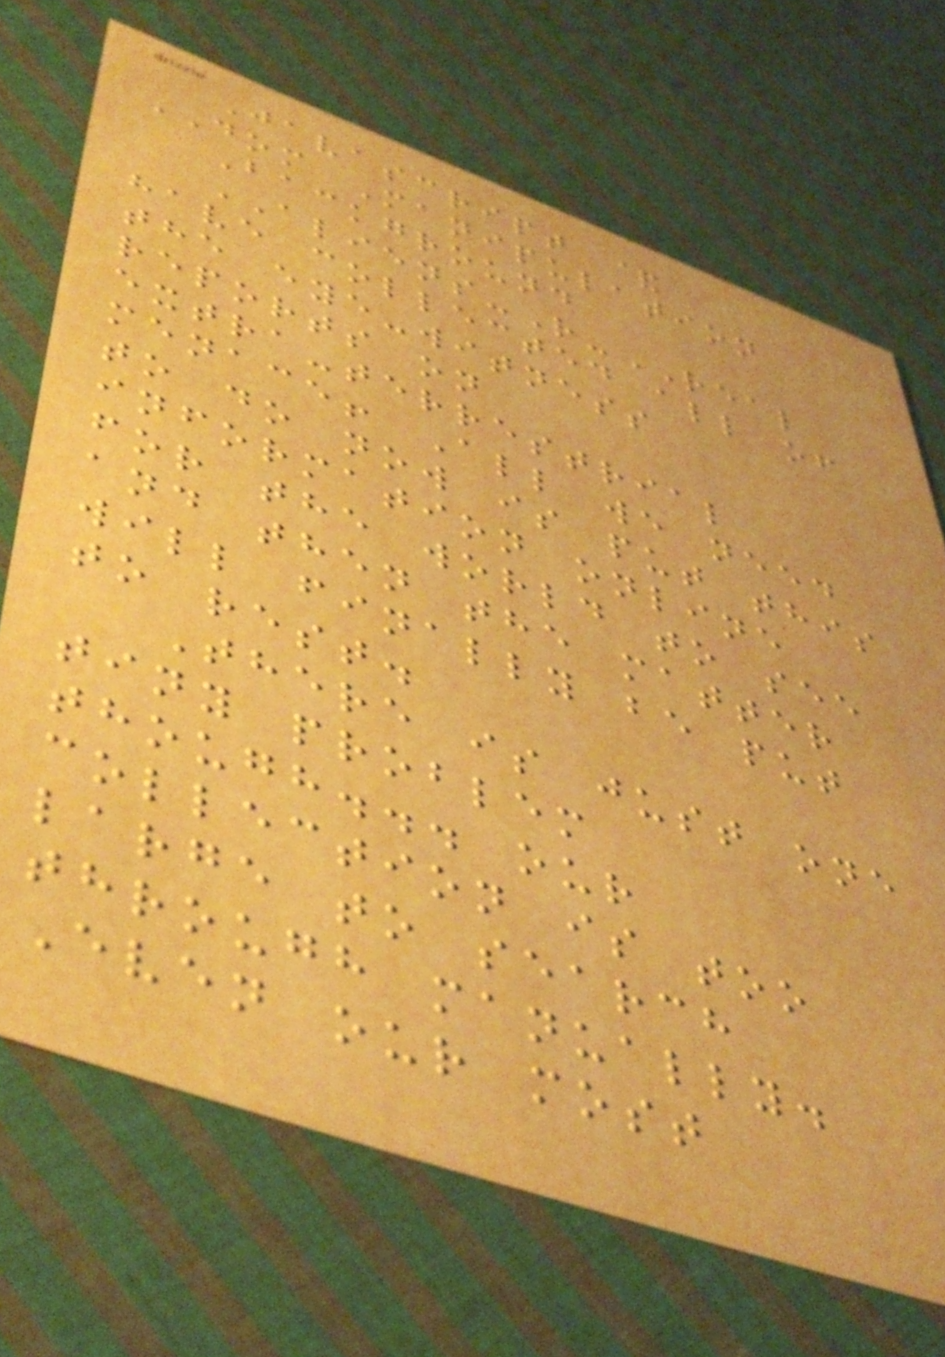Javascript &
DOM Manipulation
Background
ALIENS-R-REAL
have collected all of
the eye-witness
reports on
extra-terrestrial
menace! All we need
to do now is put this
information online
for the world to see
and then the matter
will finally be put
to rest.
There is just one
tiny problem
though... our
collection is too
large to search
through manually.
Even our most
